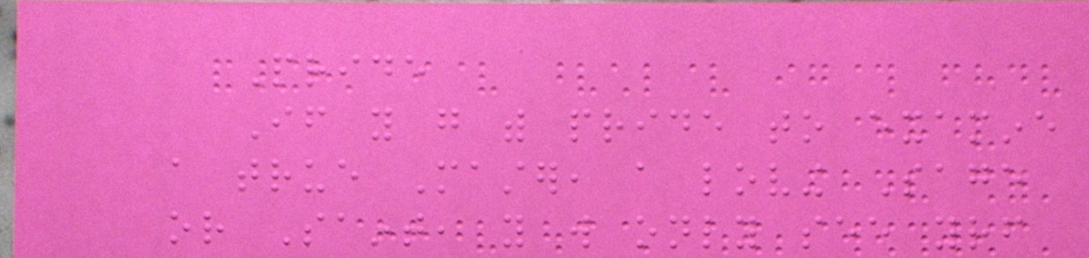Pride
If you go with pride to examine
a true Master, a loving Sage
or Saint, you will only see yourself
